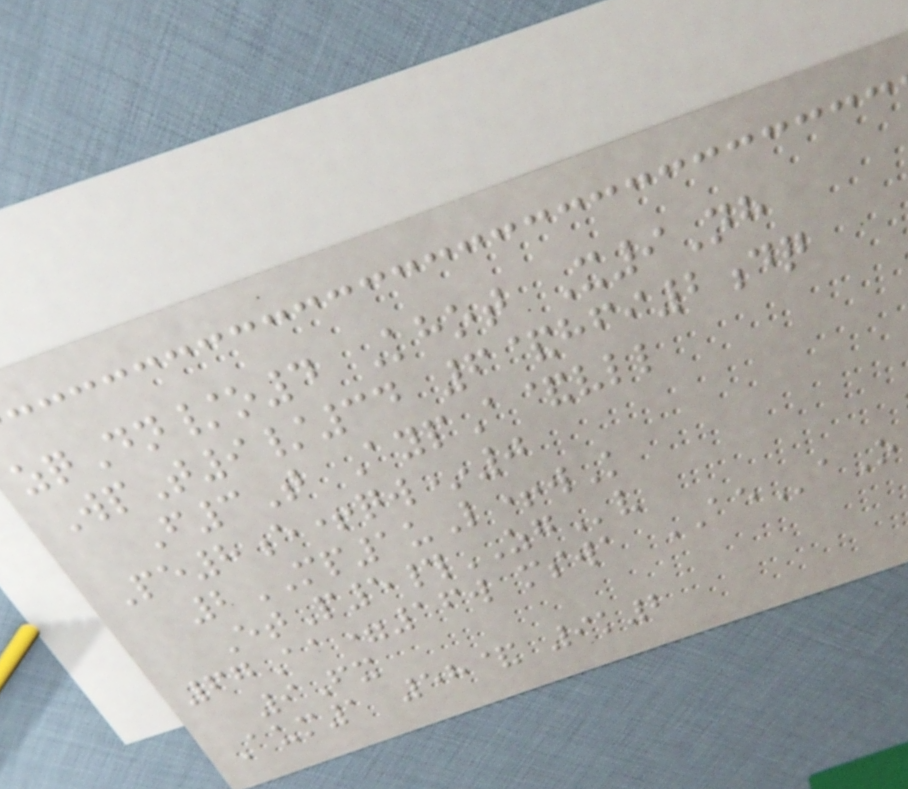zqDn/o4 Khot X9Nh
WpT9/34 6&hfi2dq
F3T AypA&vll
Pe8e+qw*0
2MP1uL+wK
EtP5#ZGv
67Aa=16w mswa AEaO
9Fx
Aum1 58& 9k2
